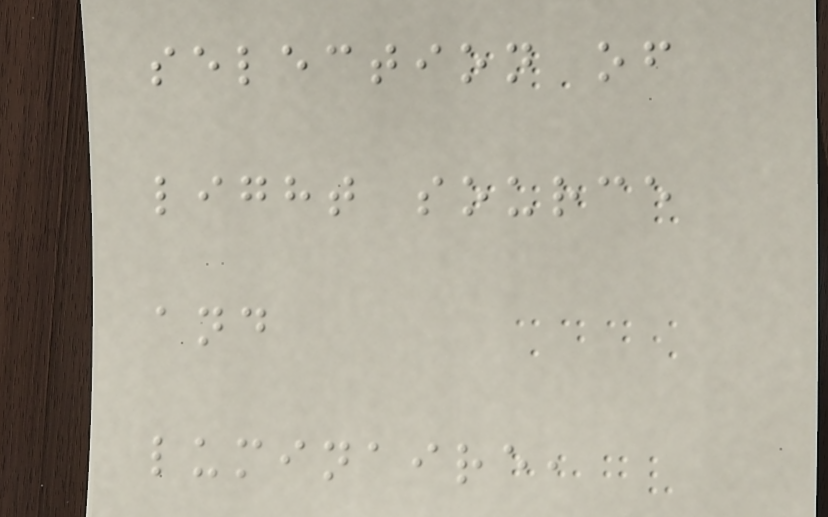selection of
light source
and
luminaire,
